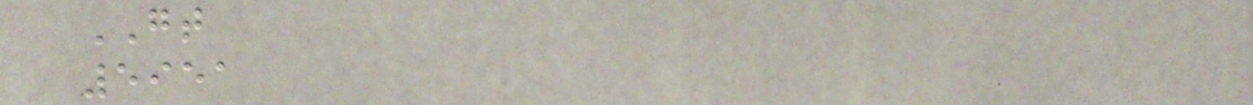GT
5951
